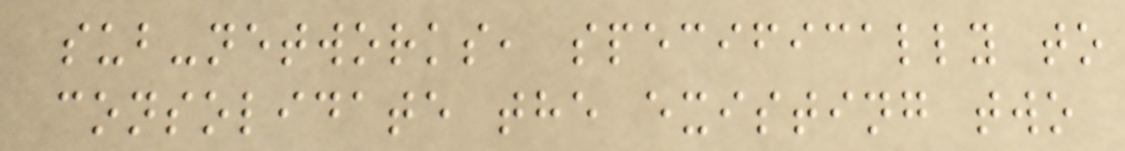sub-networks, specifically to
consolidate the existing two
